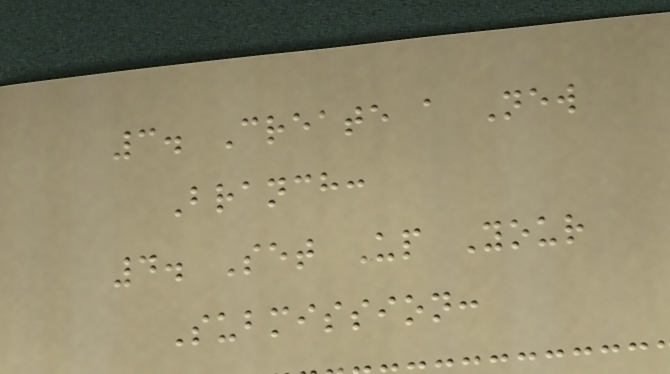3. Create a New
Branch:
4. Set Up Your
Submission:
